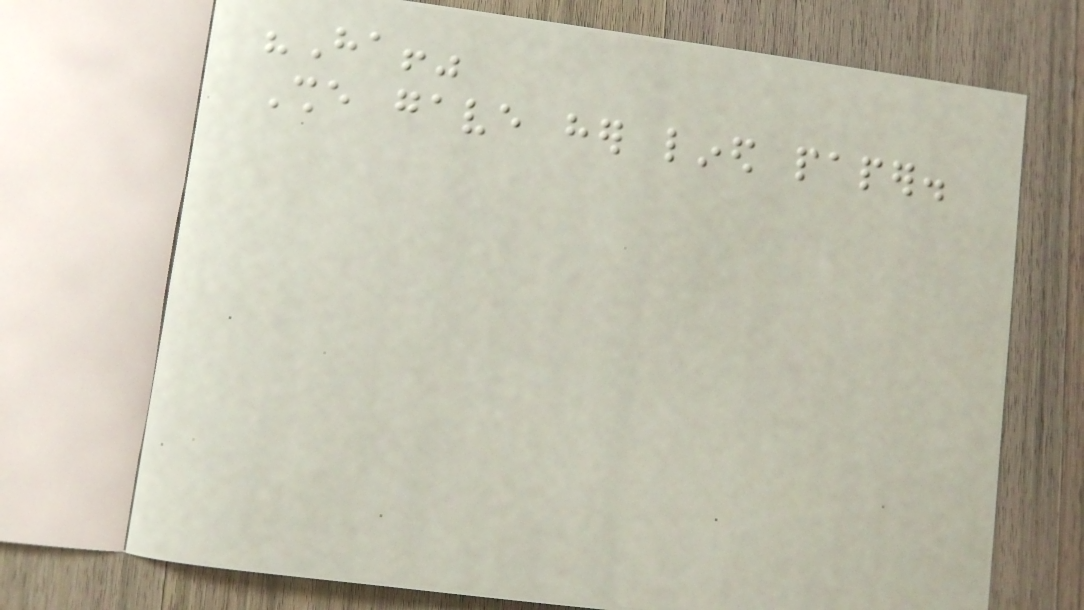"Ha!"
She gave her lined paper.
